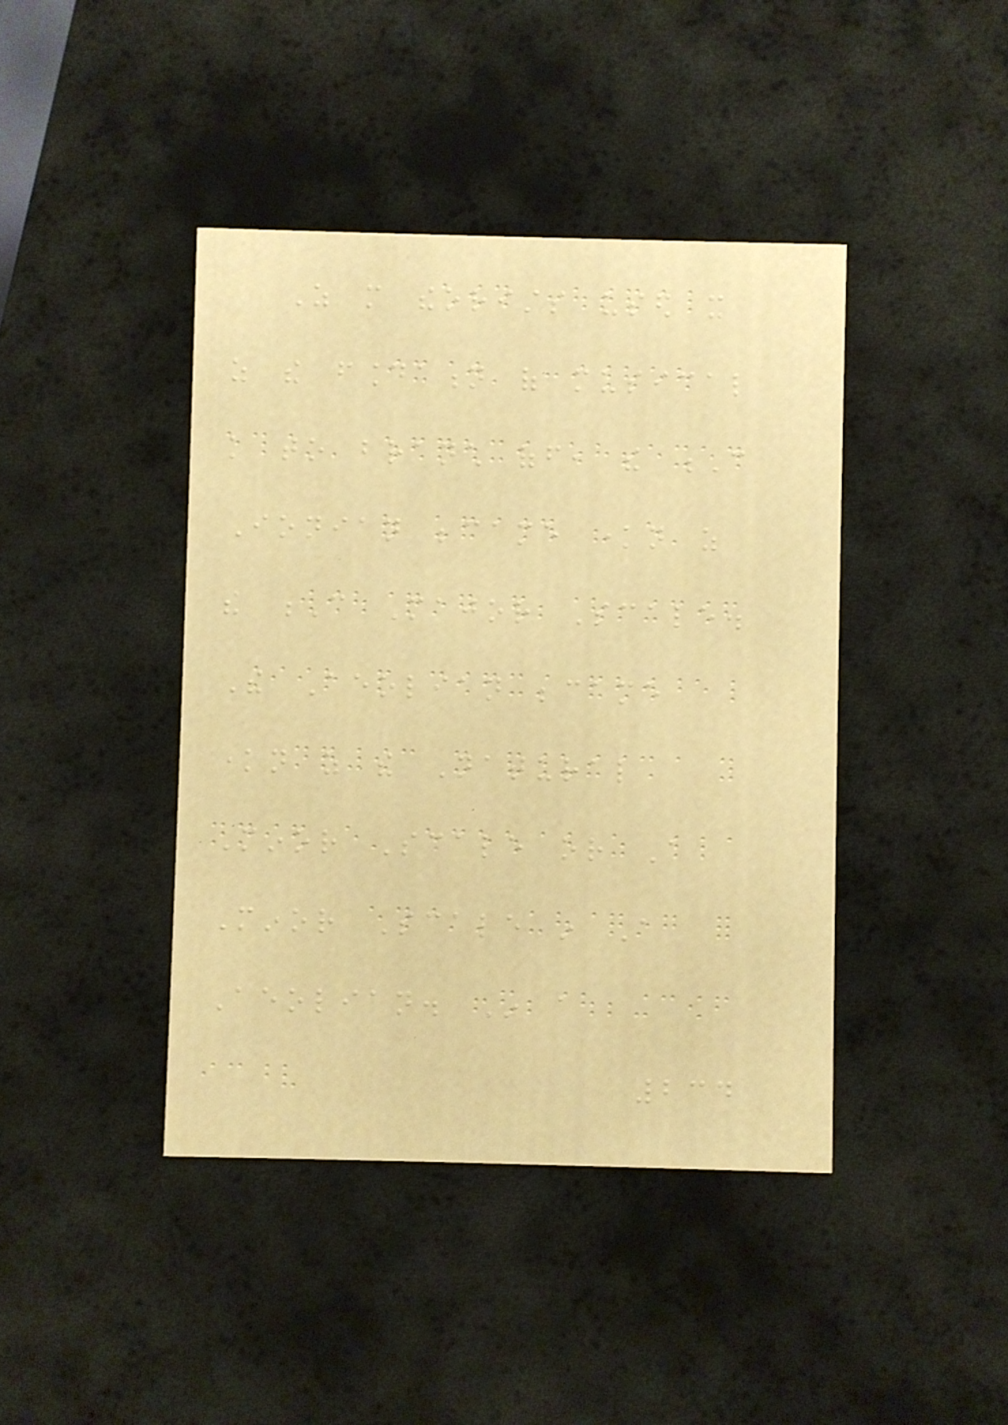As more theorists used it
as the foundation of musical
knowledge to branch off, the C
Ionian became known as
the C Major Scale.
The Aeolian became
known as the Natural
Minor Scale or A
Minor Scale in A
Aeolian. In a
234
